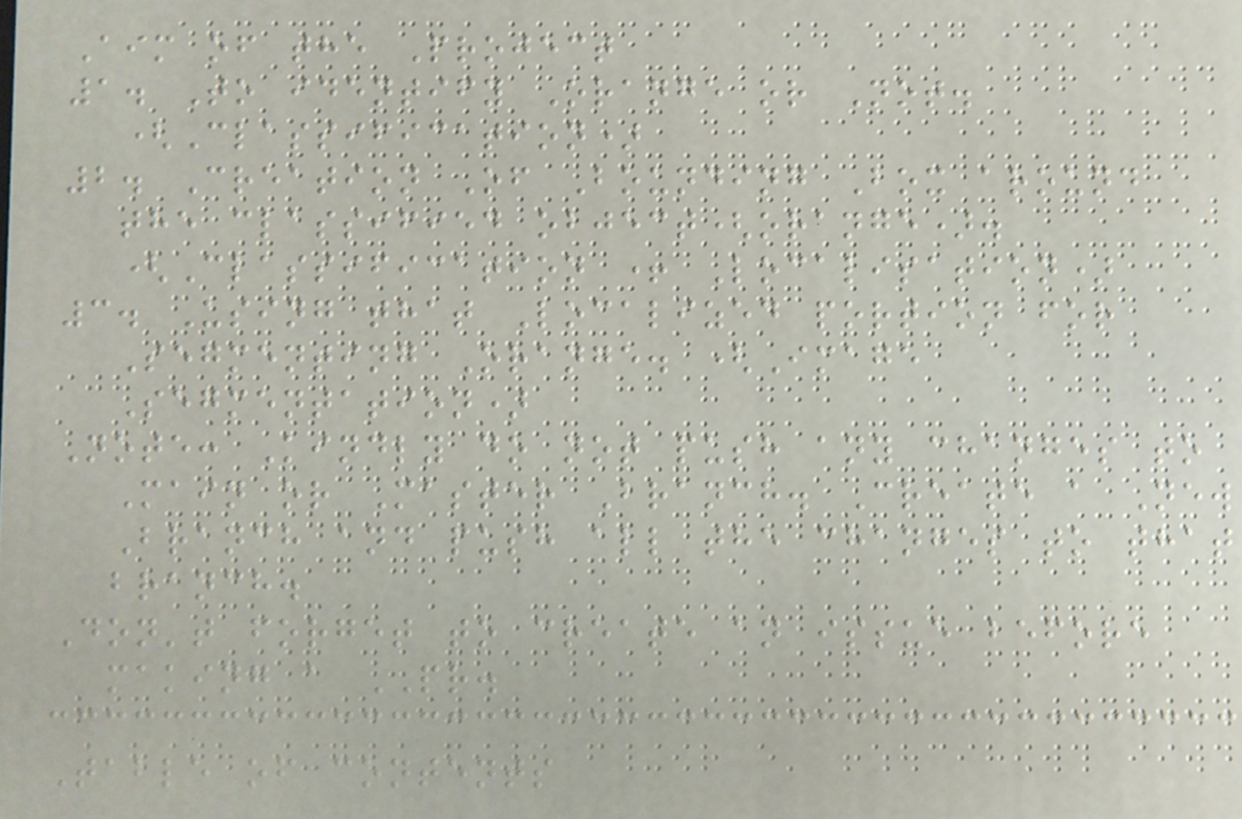Aim of the Project
1. To identify Orange or Not.
(Classification)
2. Creation Of Bounding Box around
the classified object(orange).
(Classification + Localisation)
3. Using that Localized portion for
Segmenting Orange. (Image
Segmentation)
Note: Kindly do not push any changes to
Main or Master Branch. Create a New
Branch and push all the changes to that
branch.
Don't forget to create an issue before
making a PR.
Table of contents
